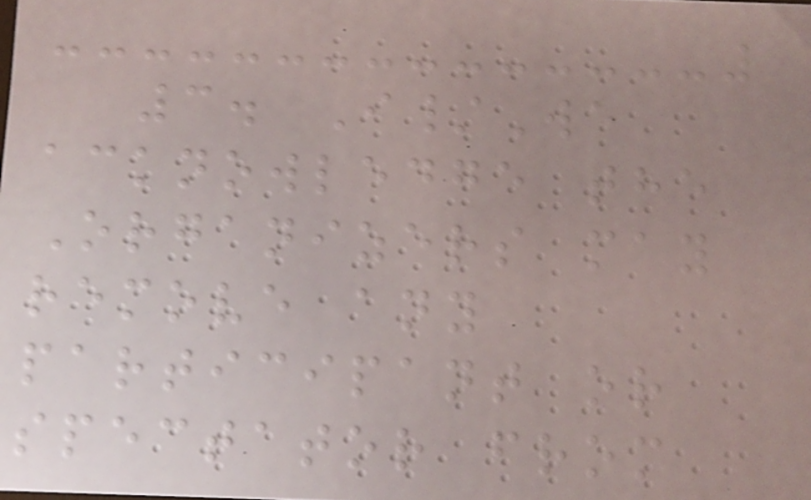3. I/We
acknowledge the
Organizers may
remove any
participant or
spectator from
